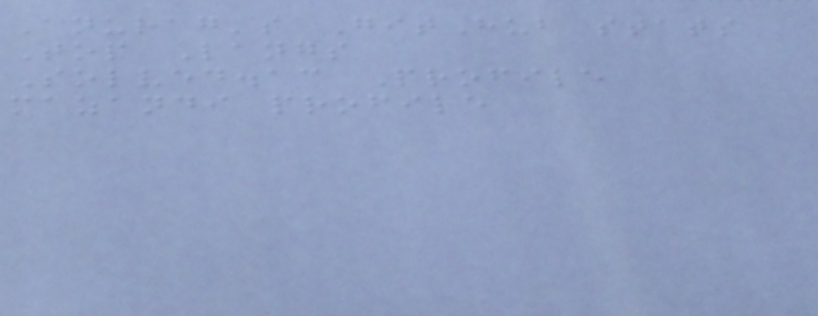Anurag's GitHub stats
Top Langs
Solved.ac Profile
mazandi profile
